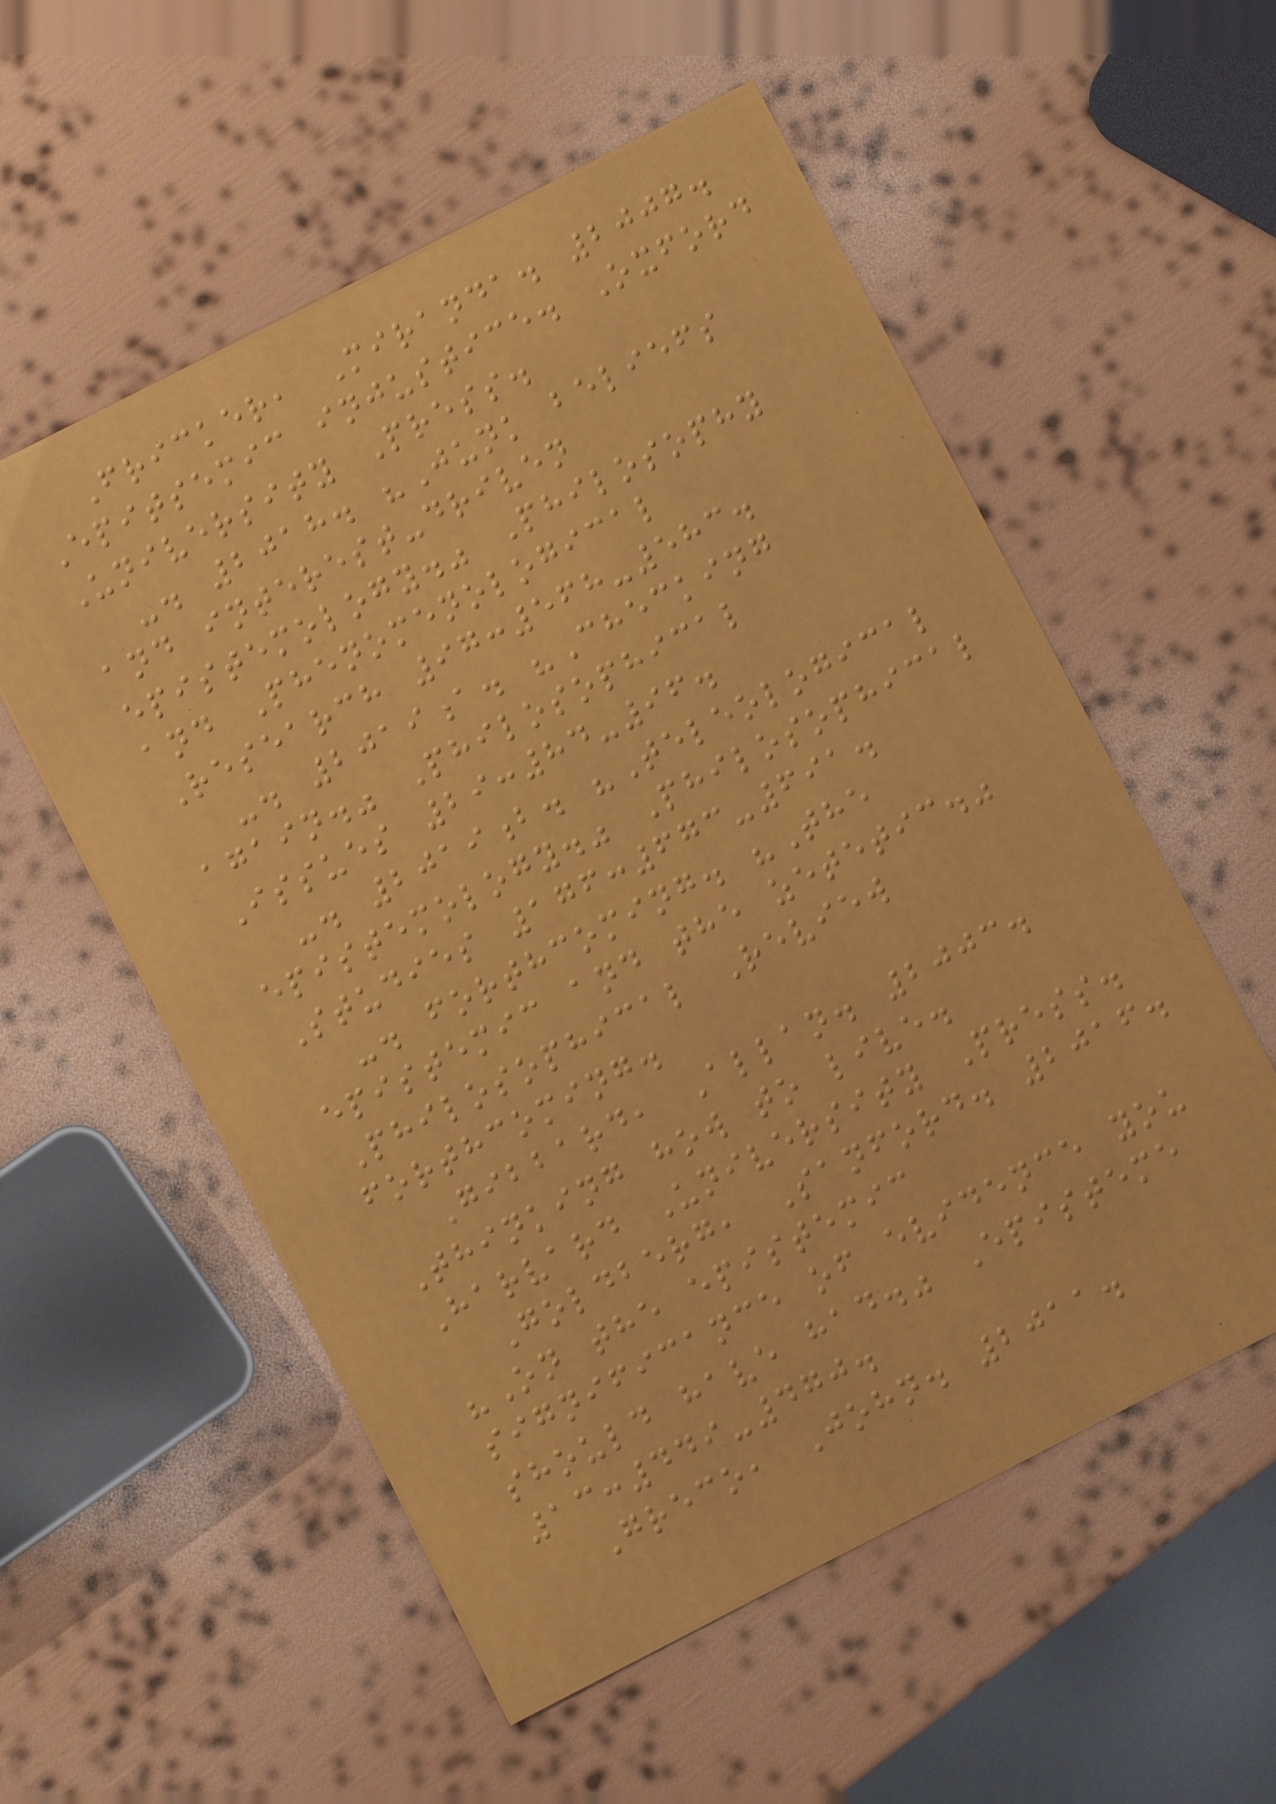Fricker, Miranda. 2007.
Epitsemic injustice. Oxford
University Press.
-. 2018. "Junk beliefs
and interest-driven
epistemology." Philosophy
and Phenomenological
Research 97:568-583.
-. 2019a. "Checking
again." Philosophical
Issues 29:84-96.
-. 2019b. "Teleological
epistemology." Philosophical
Studies 176:673-691.
-. forthcoming. "The
epistemic and the zetetic."
Philosophical Review
forthcoming.
Gibbard, Allan. 2003.
Thinking how to live.
Harvard University Press.
Goldberg, Sanford. 2016.
"On the epistemic
significance of evidence you
should have had." Episteme
13:449-470.
Greco, John. 2011.
